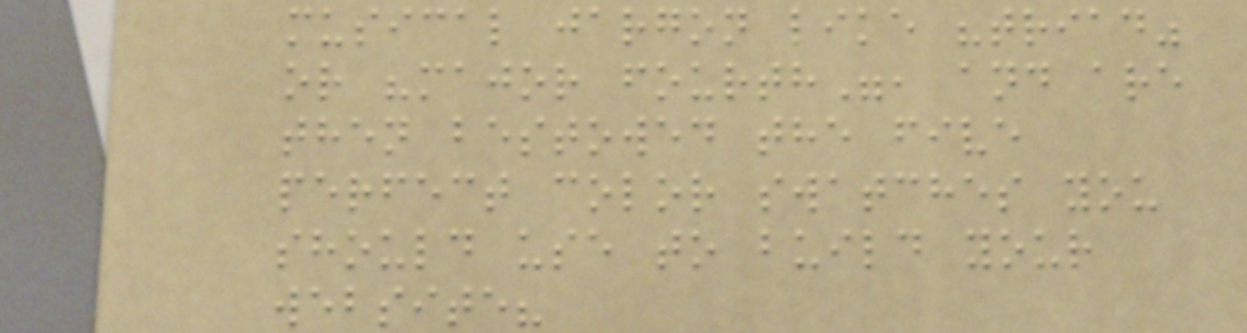musical jargon like "triad"
or "major fourth", and are
then bestowed the five
perfect color swatches you
should use to build your
website?
